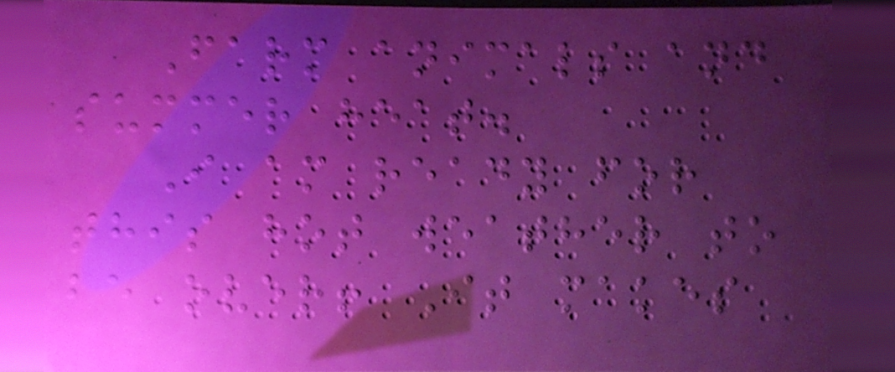Farm animals and
summer heat.
I am ready for
this hot weather to
be over! It makes
